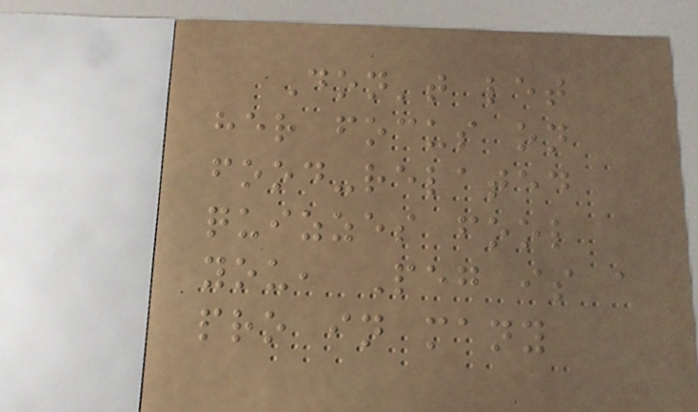Don't let
her focus on
food-related
quizzes fool
you, Peg is a
pro in many
